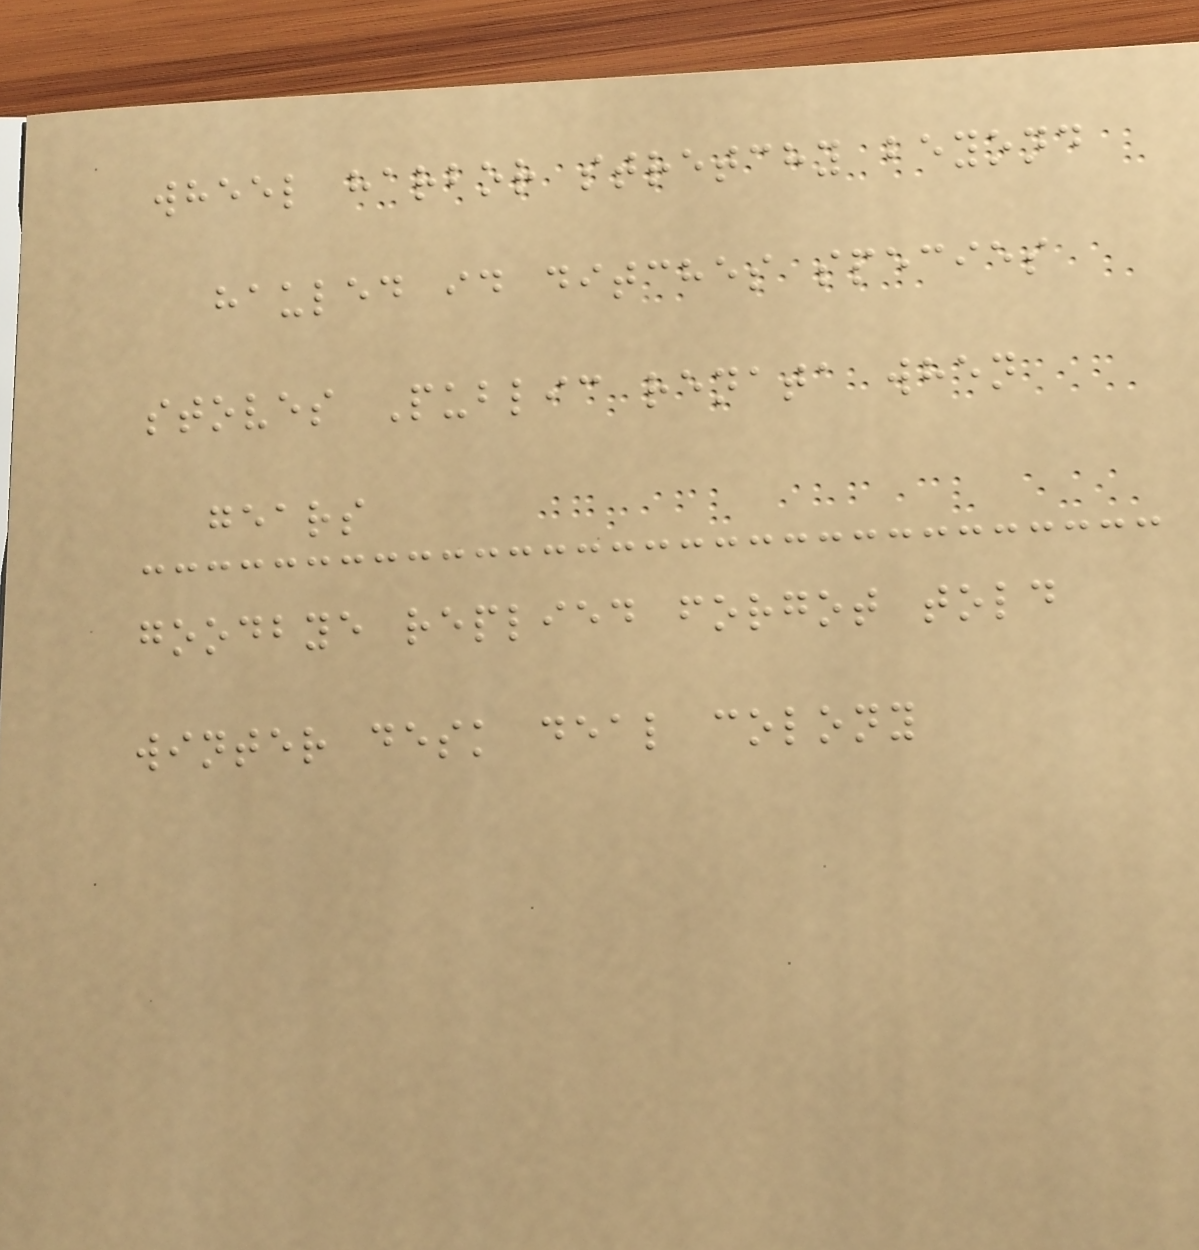wheel harbor stretchy beyond
hauled id ditches species
stoves Public renata when
gears
goodbye replied forgot told
winter desk deal colony
